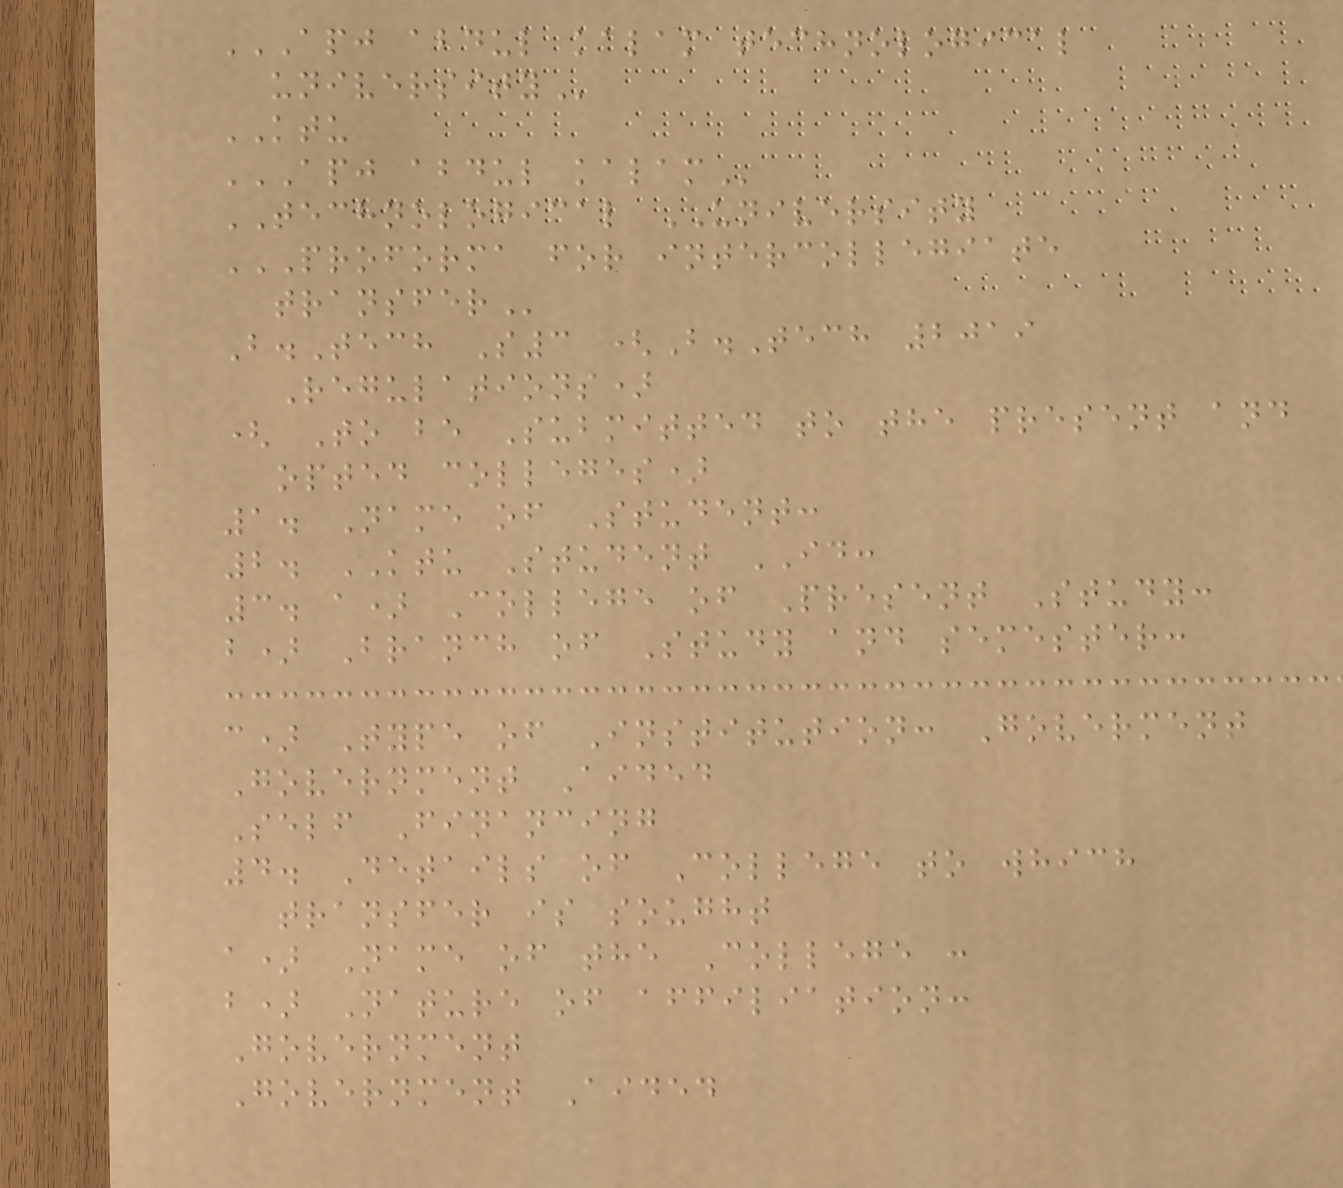APJ ABDUL KALAM TECHNOLOGICAL
UNIVERSITY
KTU
APJ ABDUL KALAM
TECHNOLOGICAL UNIVERSITY
PROFORMA FOR INTERCOLLEGIATE
TRANSFER
B.Tech S3 (B.Tech 2019
Regulations)
( To be Submitted to the present and
opted colleges)
1. Name of Student:
2. KTU Student ID:
3. a) College of Present Study:
b) Branch of Study and semester:
c) Type of Institution: Goverment
Government Aided
Self Financing
4. Details of College to which
transfer is sought
a) Name of the College :
b) Nature of affiliation:
Government
Government Aided
